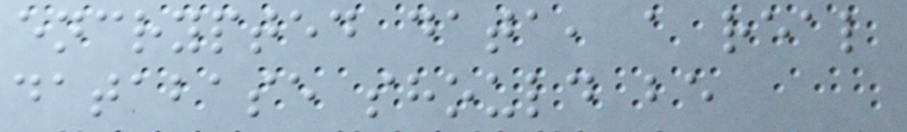encrypted data, a real
database should be
